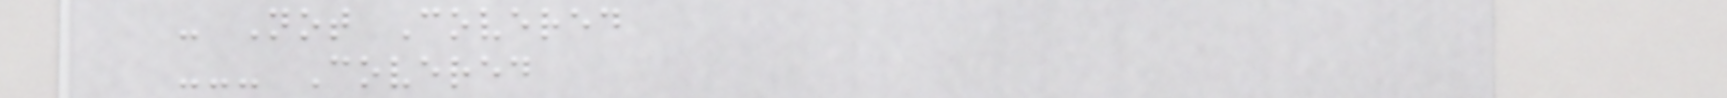- Not Covered
--- Covered
